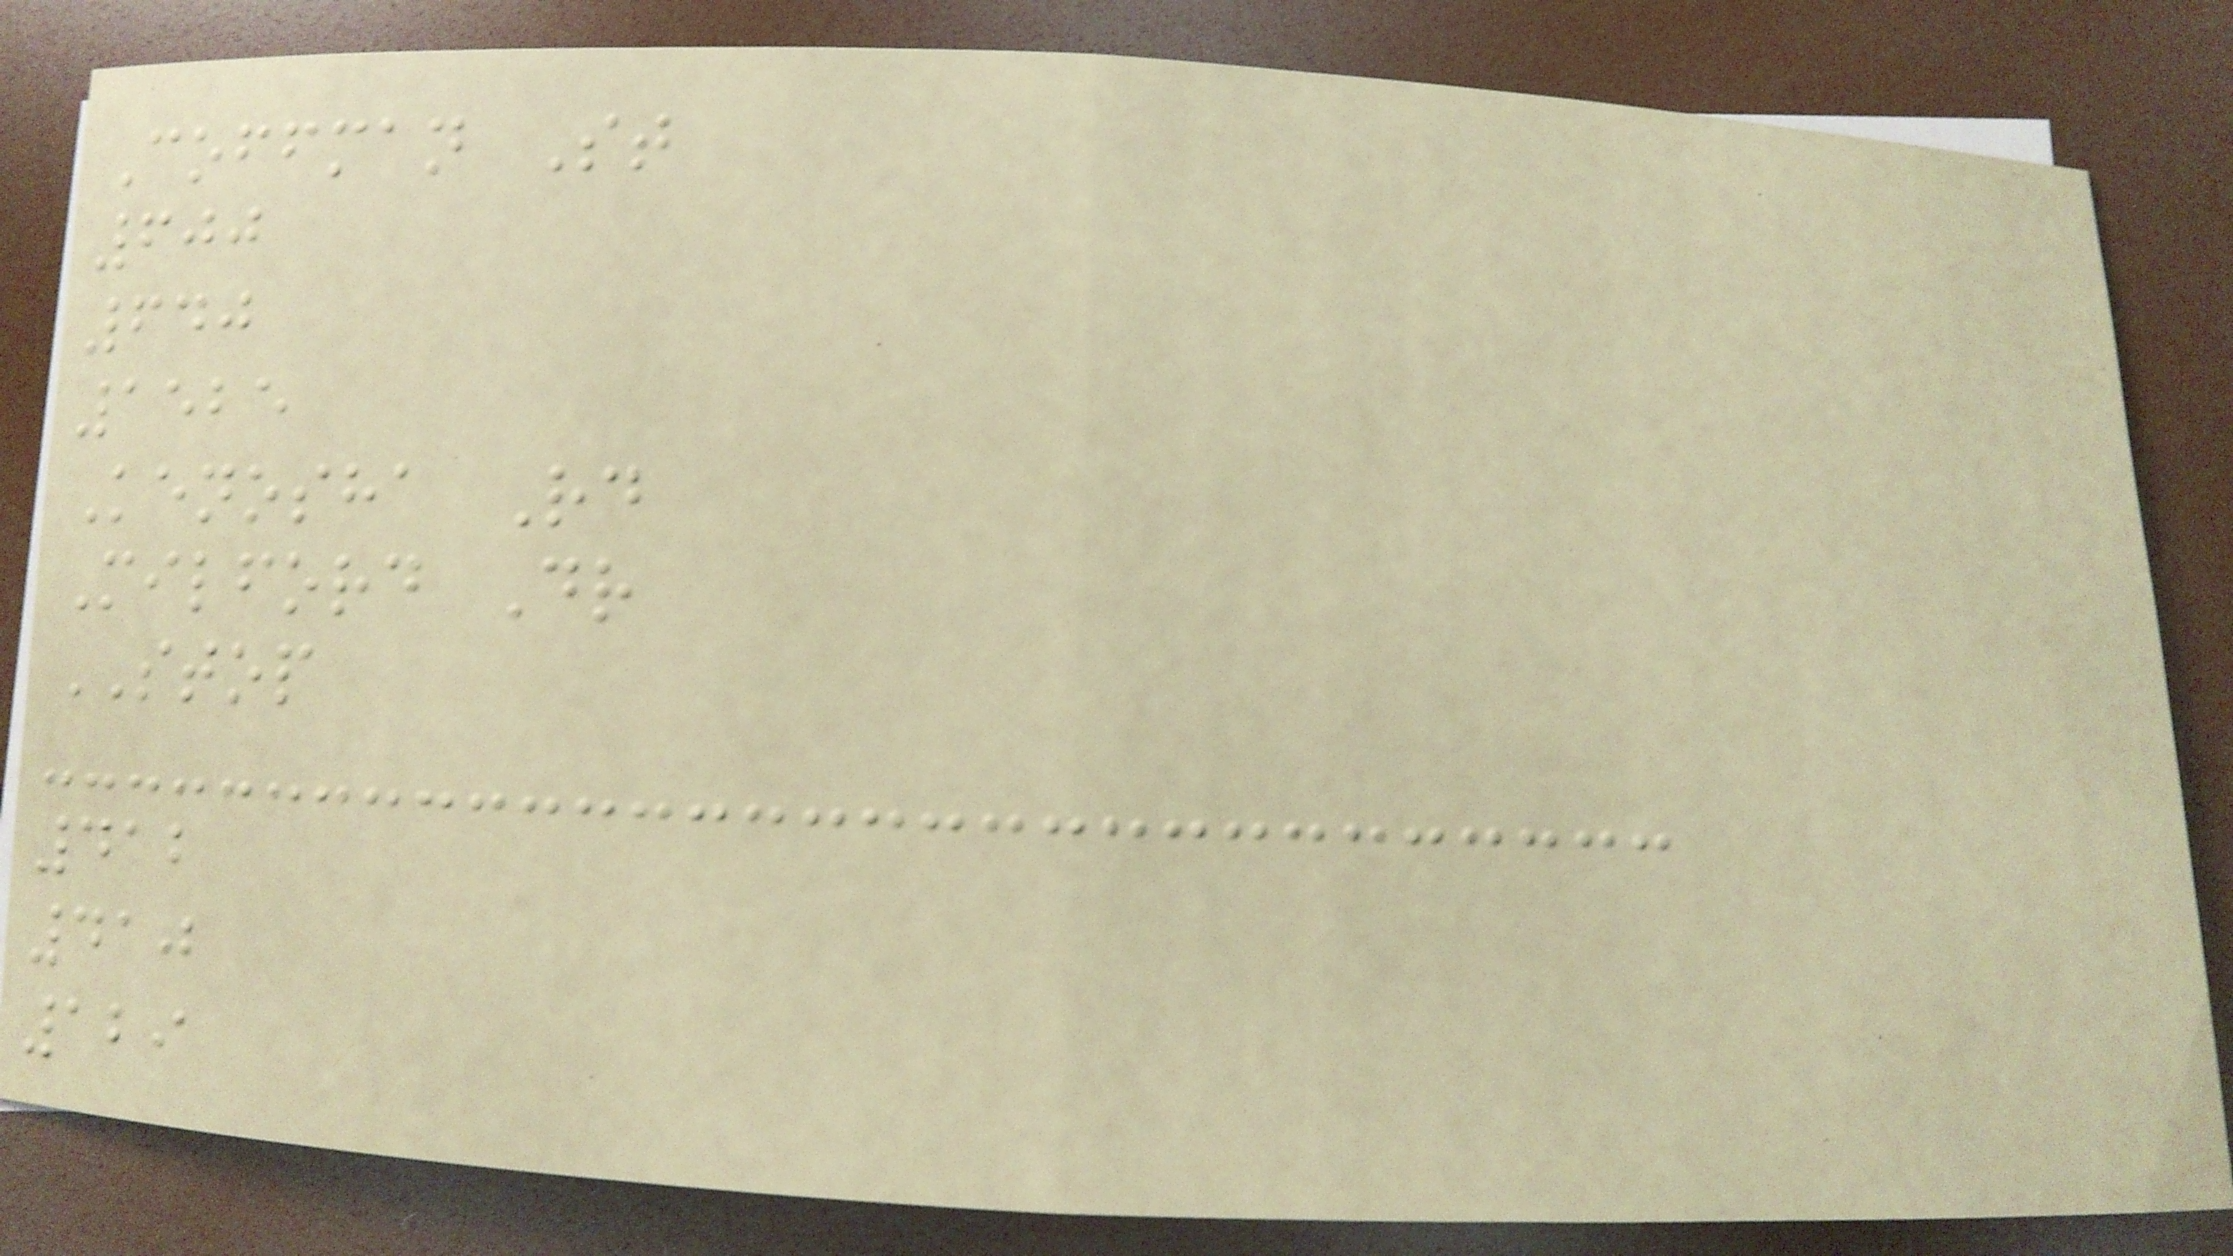Coffman St
600
640
1525
Kenosha Rd
Milford Dr
STOP
412
410
129
